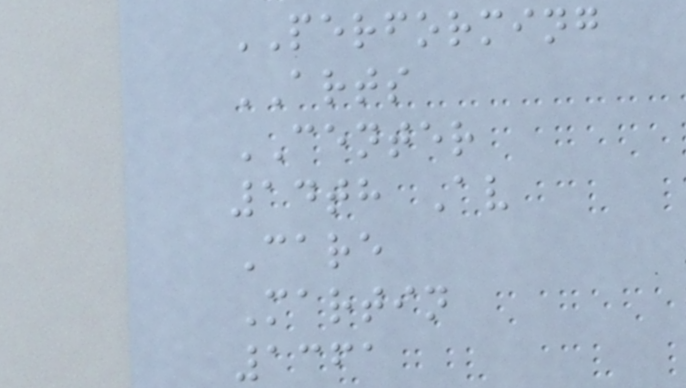PERFORMING
ARTS
CENTER
14th Av
Care
Martin
1361
